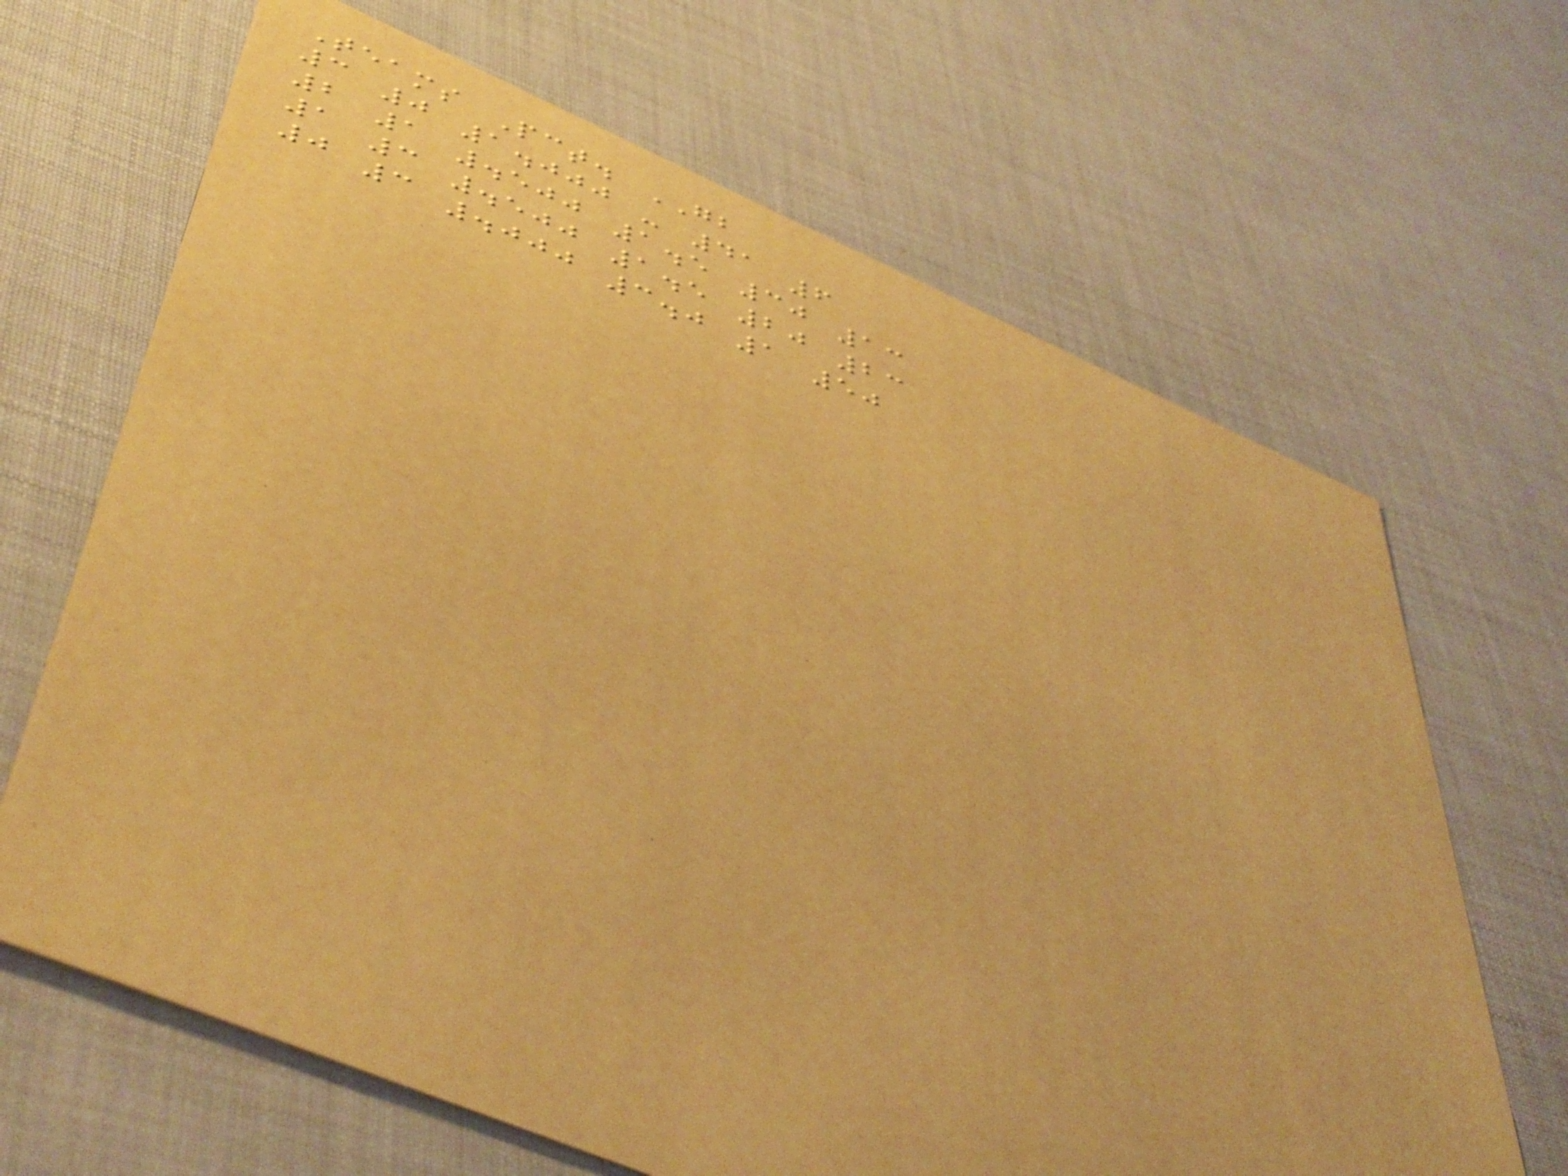Teams Pct. GB
3 0 1.000 - 41 6
2 1 .500 1.5 30 13
1 3 .500 1.5 20 23
0 3 .000 3.0 1 50
